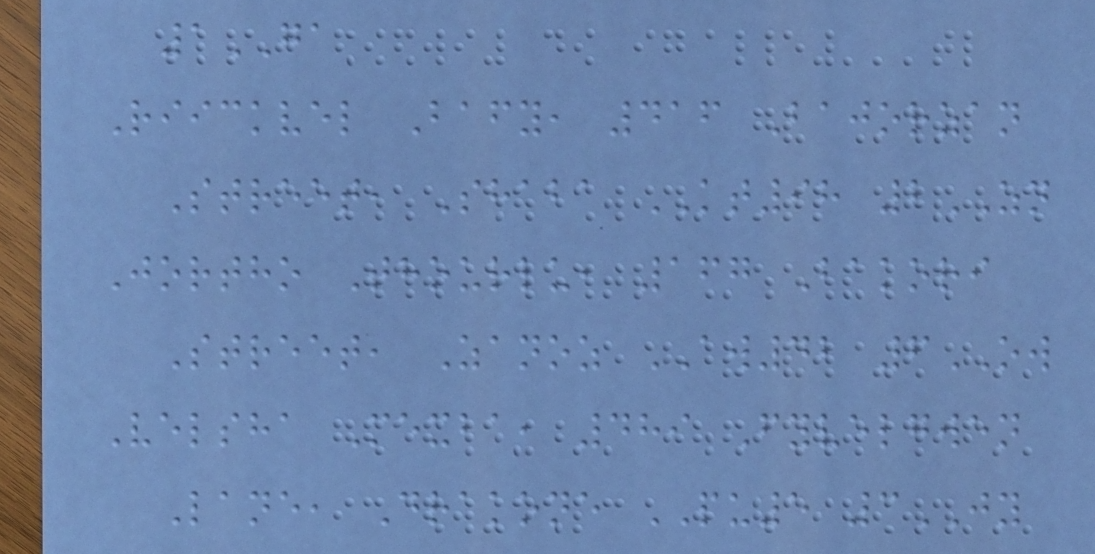1GA
Riickvel Bafy, 416 Bajorzan
Street, Shaba KT98 2ZN
Jortho Thourlu, 167 Bakori
Street, Zanoz AW42 6OW
Velsha Mexba, 489 Fyvelgwen
Lane, Drakone PU5 3JY
